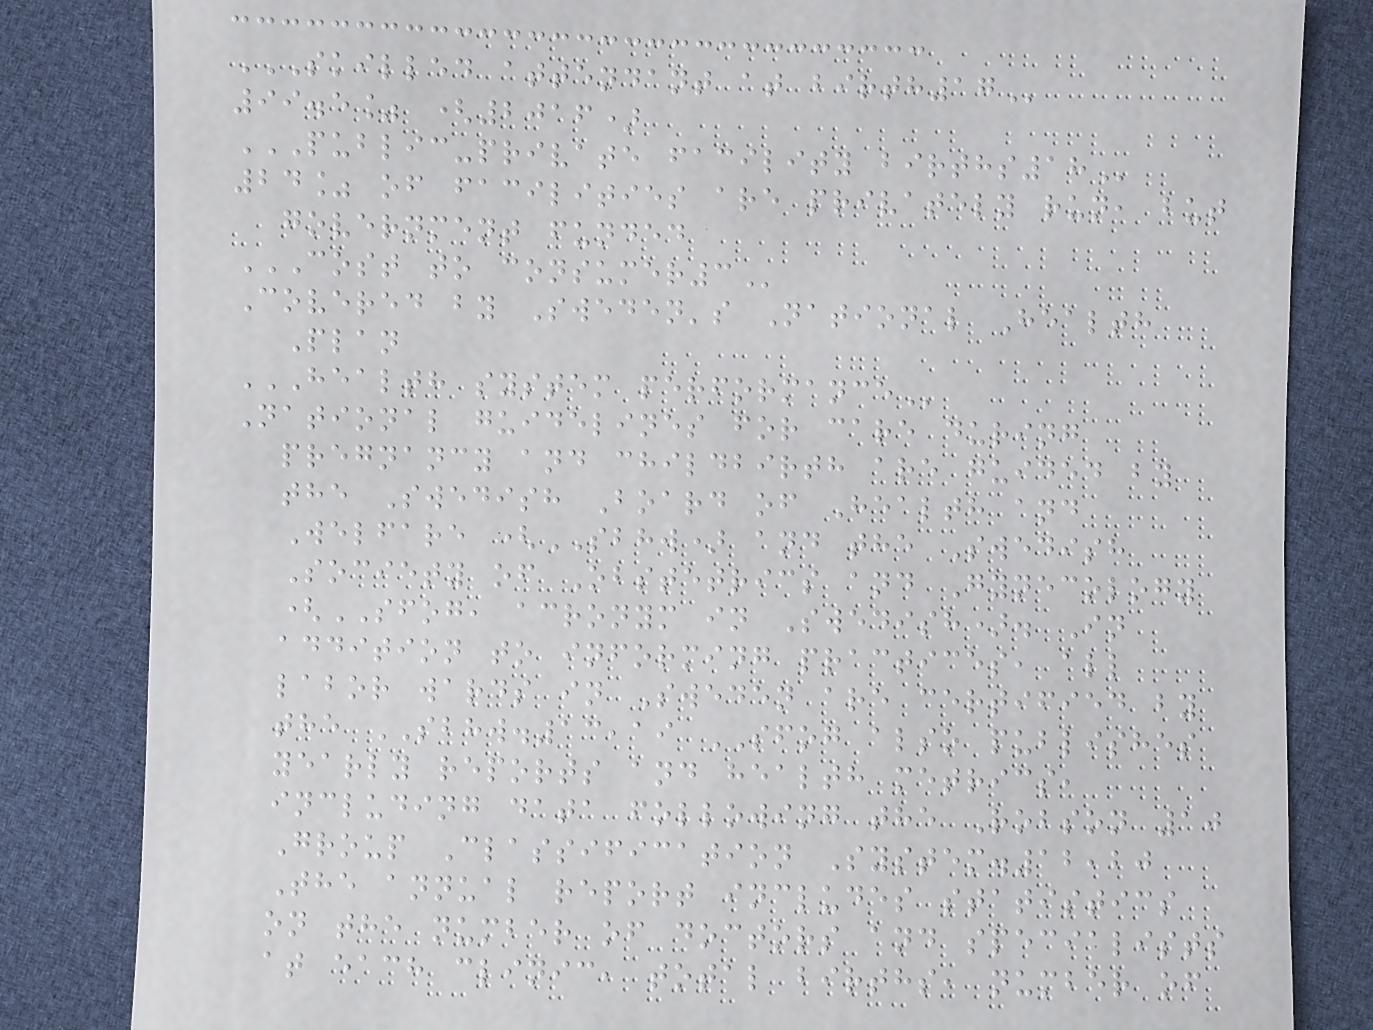SKILLED ATTENDANT AT BIRTH17
99.5% (2016)
PUBLIC-PRIVATE FACILITY BIRTHS18
24% of facilities are privately run, but
government funded
COST TO CONSUMER3
Covered by Sweden's National Health
Plan
HEALTH SYSTEM PERFORMANCE
National guidelines for care during
pregnancy and childbirth are guided by
the Swedish Board of Health and
Welfare (SBHW) and the Swedish
Society of Obstetrics and Gynecology
(SFOG, acronym in Swedish). In
addition to informing practices, all
labor wards in Sweden are certified by
the SBHW.13,19 SFOG also publishes
yearly reports and health metrics,
including data following the Robson 10
Group Classification System.12,20
The annual report includes statistics
on the number of doctors and specialists
at each clinic, total births, number of
